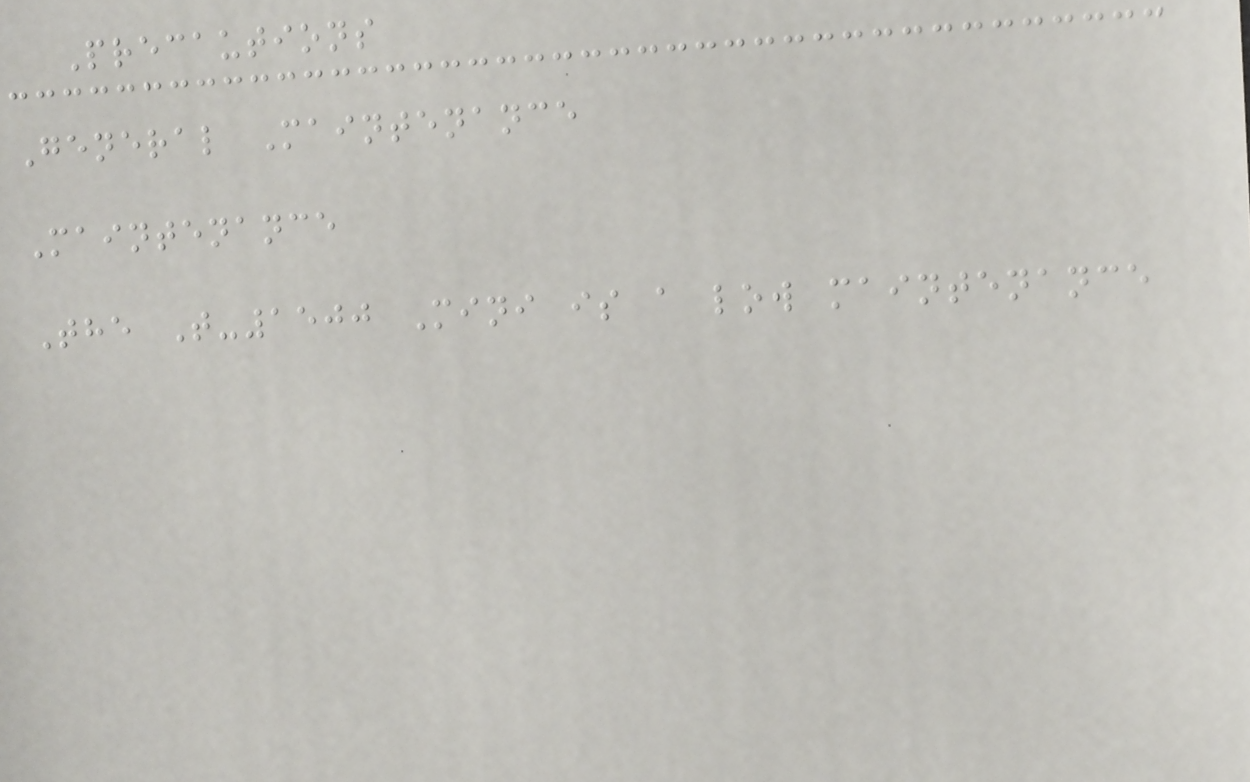Precautions
General Maintenance
Maintenance
The T-1500 Mini is a low maintenance
